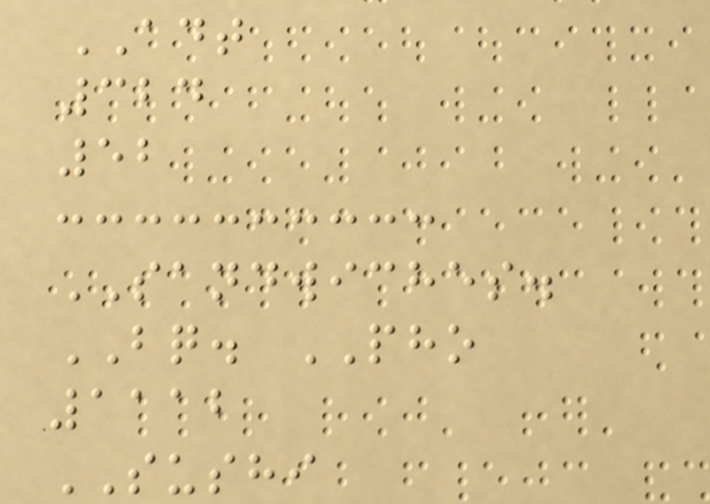ADT
324
52
SANDWICHES.
BQ. PHO
1112
SUSHI
